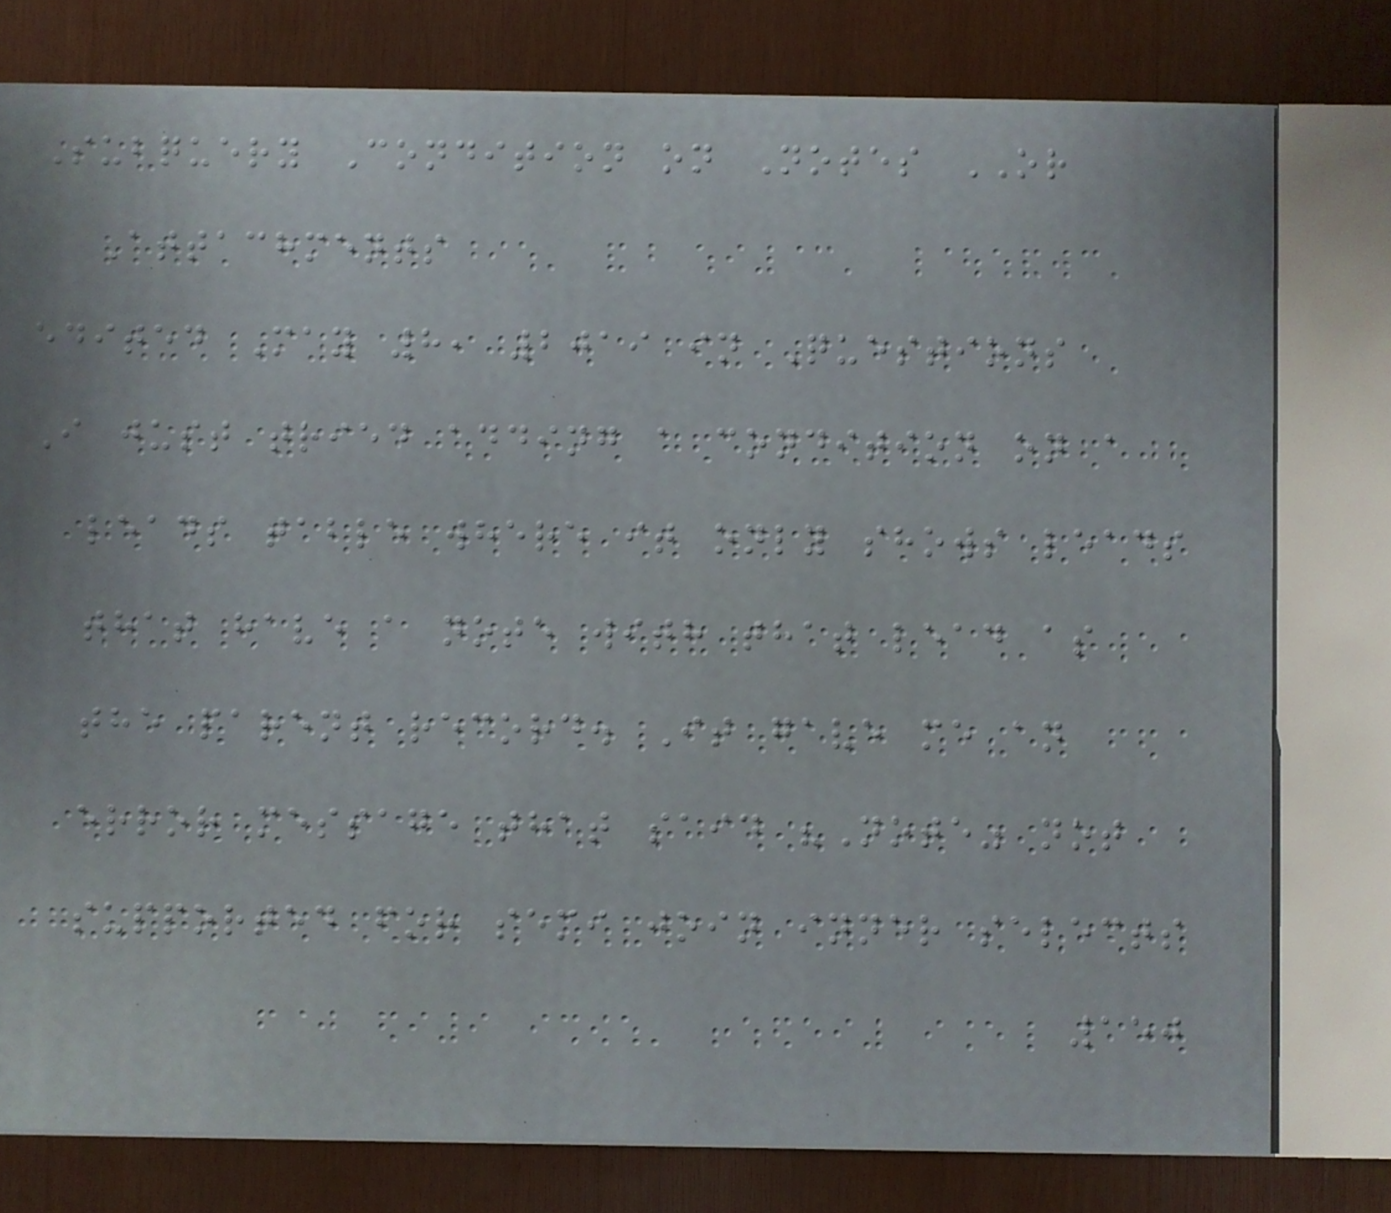Subquery Condition on Notes OR
Attachments
edited May 8, 2019 in Questions
I just tried adding a condition on a
leads table where it only shows leads
that have a note with that lead as
the parent record. It gave me an
error message that said "Note" not
supported for semi join inner selects
150
